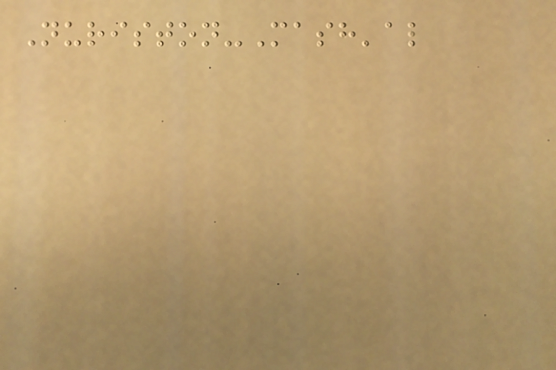Nuriston-Mash'al
